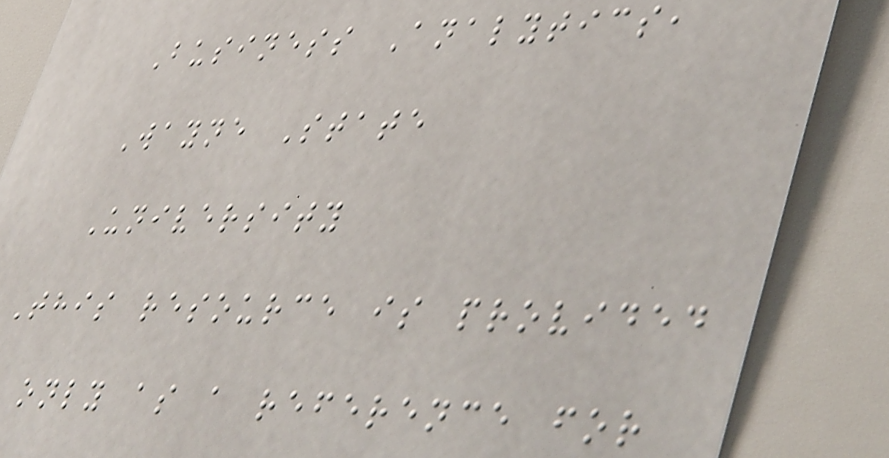Business Analytics,
Wayne State
University
This resource is provided
only as a reference for
